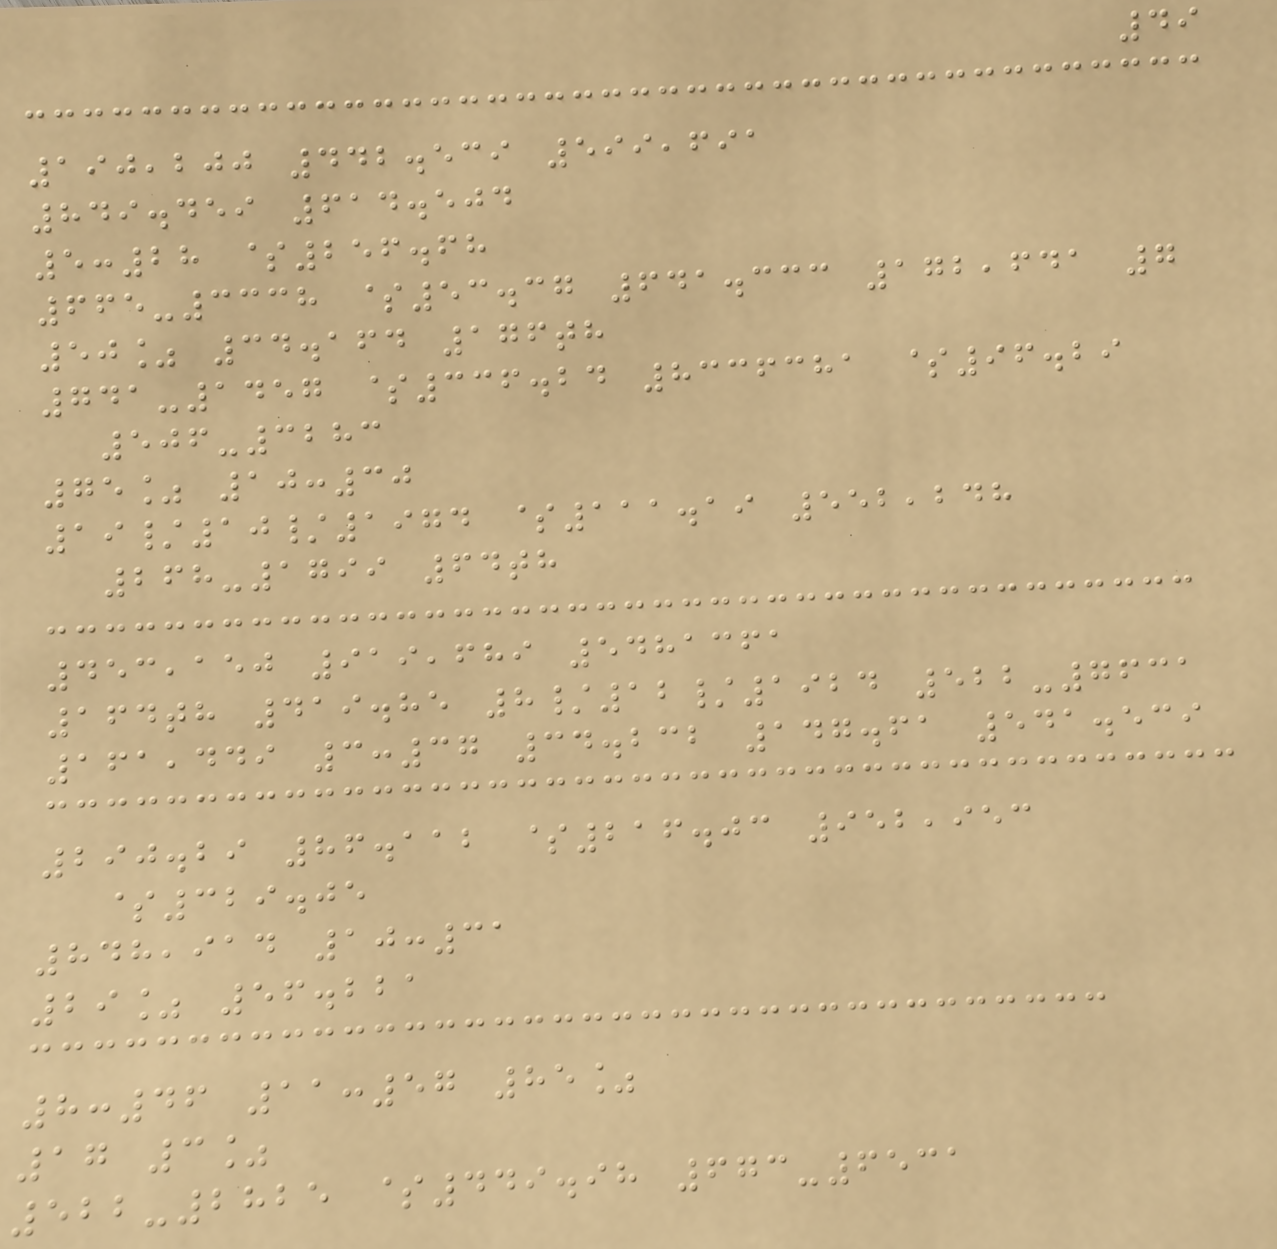49
190,200 442.539 599,691
849.459 614.504
5:28 $256.68
665-3338 $53.37 641.333 172,641 7
50% 34.164 176th
741-1457 $336.24 8336381 $96.29
506-3283
75% 10:30
19/10/1974 $111.19 552,248
268-1799 64th
453,150 919,689 5481361
164th 419.85 8/12/1924 522-7631
161,449 3:37 34.232 147.61 541.539
290.29 86.112 $216.03 952,953
$329.05
848,914 10:31
29% 56.221
8:46 11:57 85%
17 3%
522-2825 $449.98 673-6531
